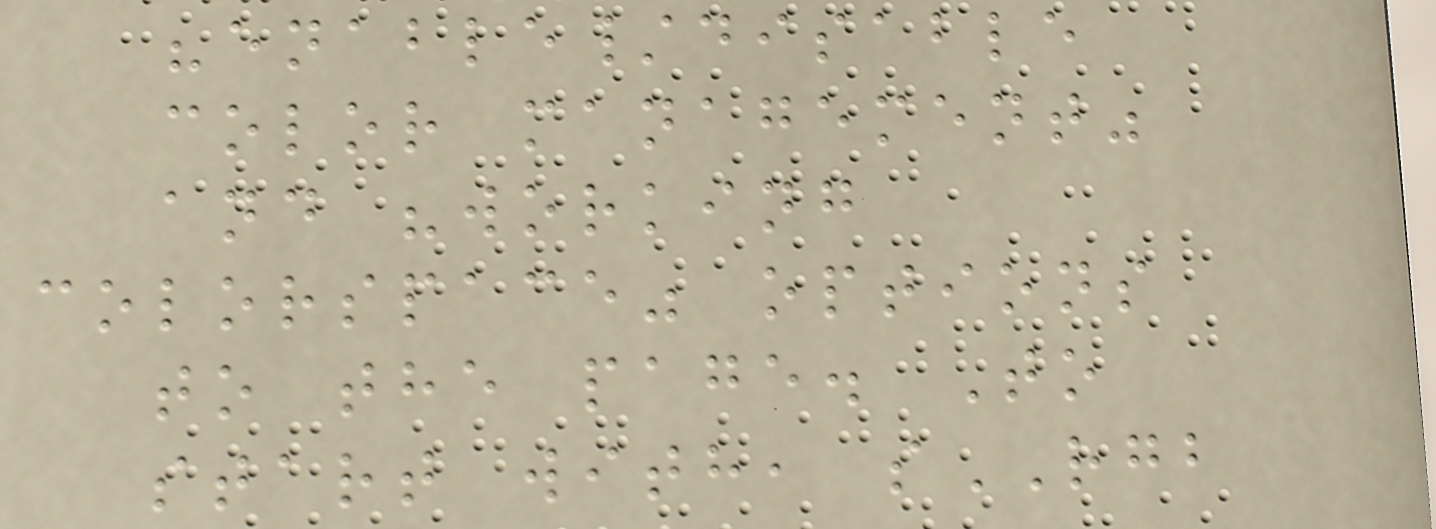"enable/disable
color management"
and "working
colorspace" options
to the page. To
start with, sRGB
